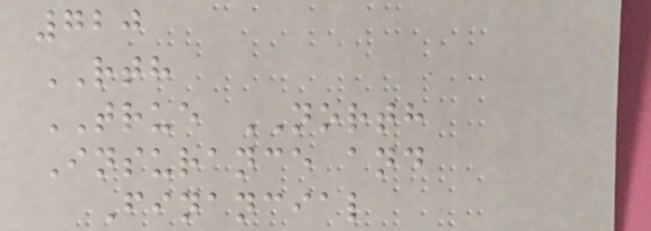720
RTH
TRUE NORTH
Insurance and
Financial
